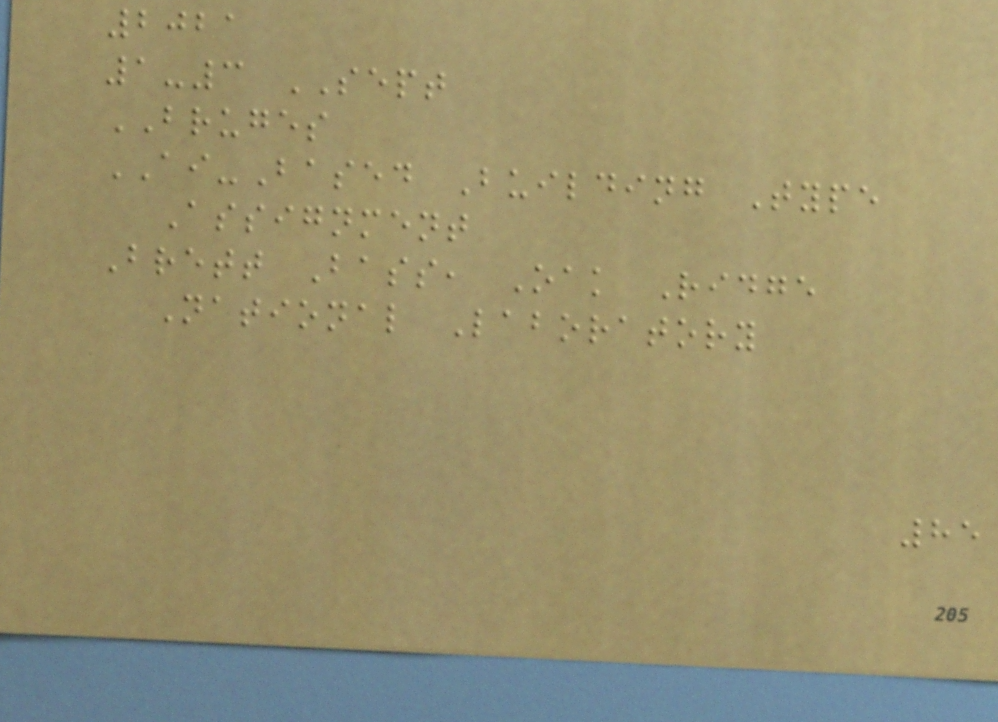2021
1-3 SEPT
BRUGES
AI-Based Building Type
Assignment
Brett Bass, Oak Ridge
National Laboratory
85
